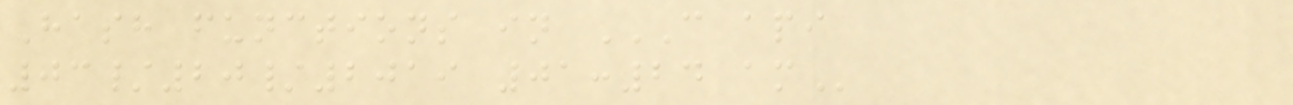Hash functions in C API
03/20/2019 01:24 AM
